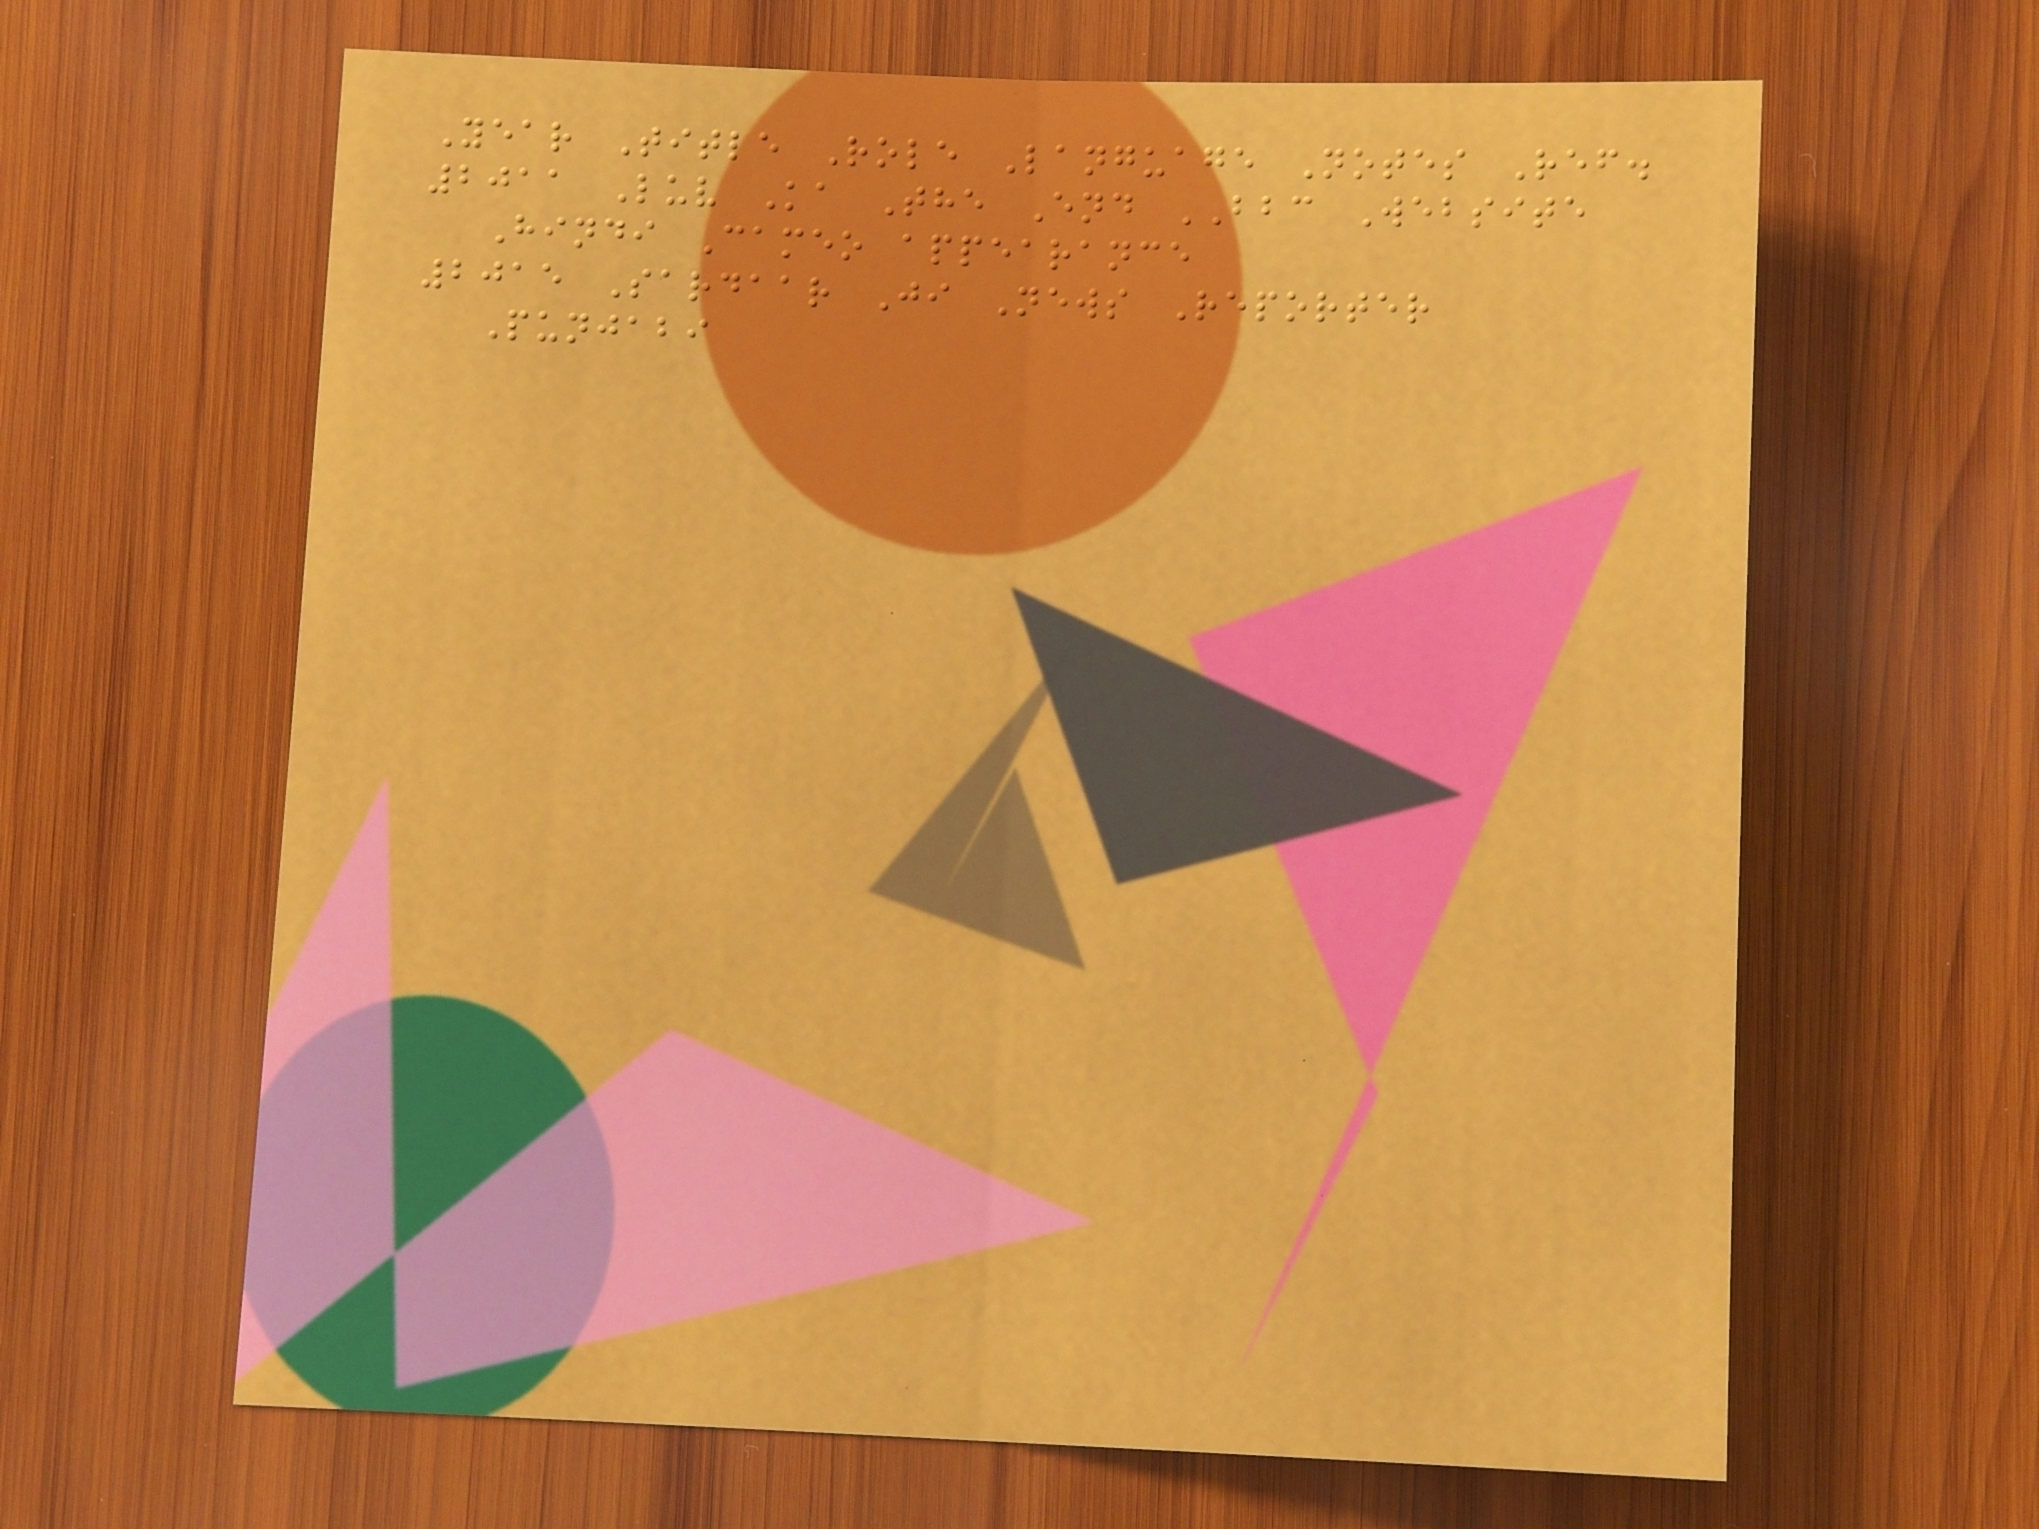Year Title Role Language Notes Ref.
2011 Luv Ka The End BBC Website
Hindi Cameo appearance
2015 Sardaar Ji News Reporter
Punjabi
